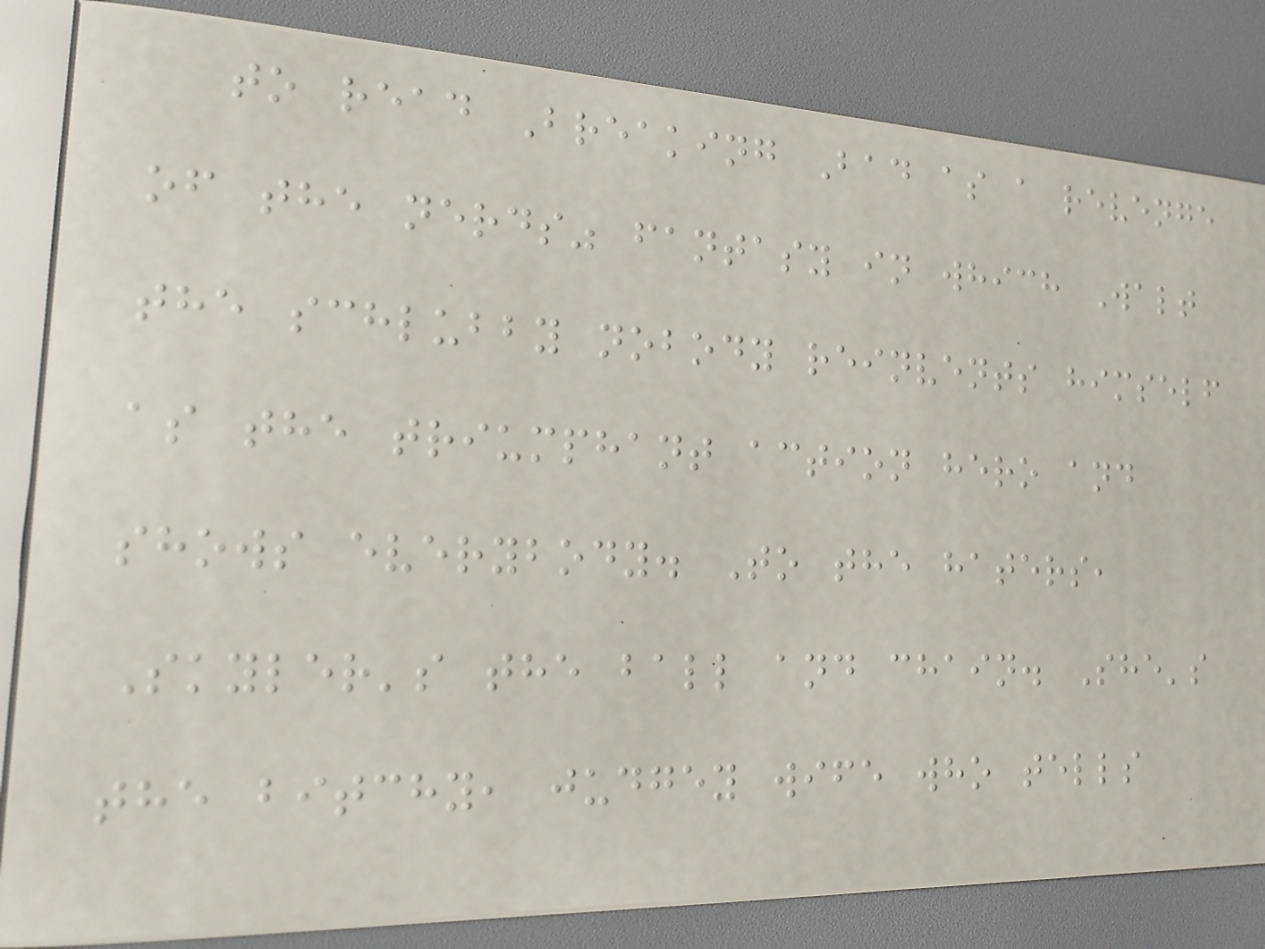to read Breaking Bad as a revenge
of the nerds" fantasy in which Walt
the schlubby nobody reinvents himself
as the triumphant action hero and
shows everybody. To the haters,
Skyler's the ball and chain. She's
the bitchy, judgey wife who tells
